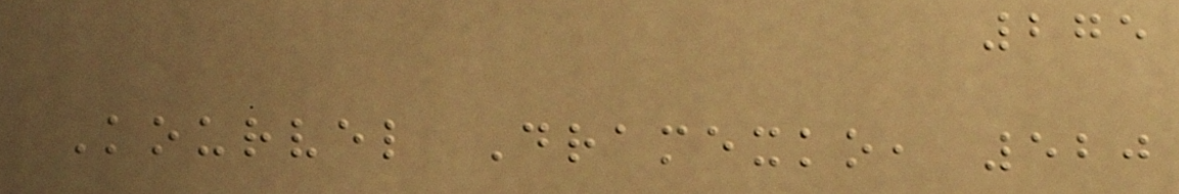275
Kourvel Dramexko, 520
